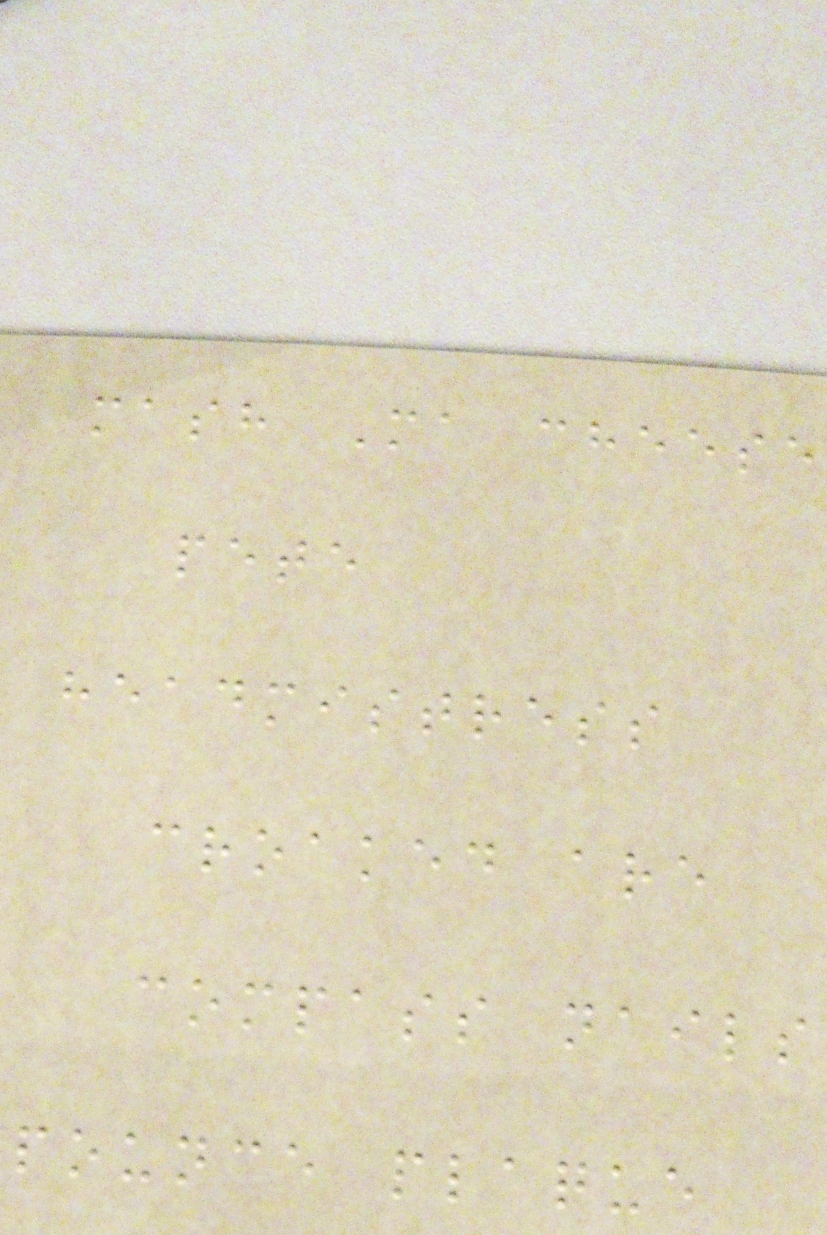mash Ma cheese
pete
headmistress
croaked are
compass nails
pounce plaque
